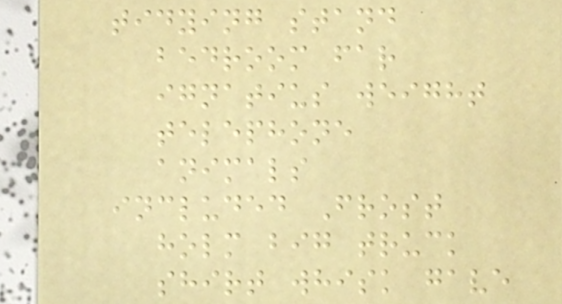tidying stand
bedroom far
ignatius weight
telephone
animals
included Frost
holm big truck
shirt whisk gave
